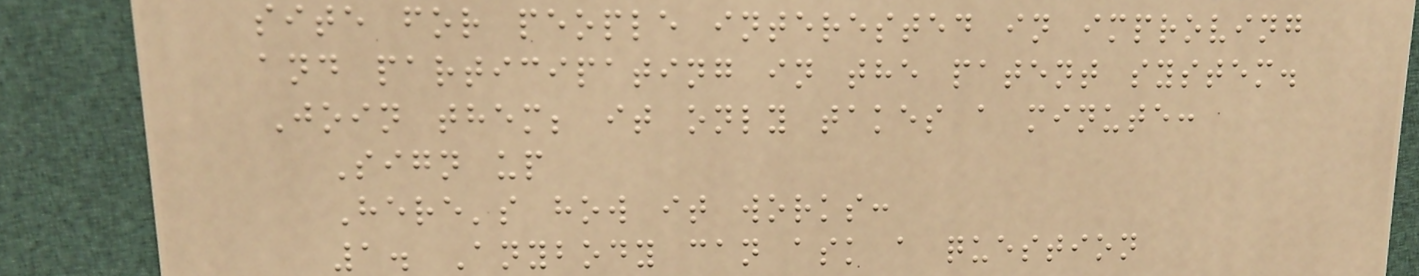site for people interested in improving
and participating in the patent system.
Join them; it only takes a minute:
Sign up
Here's how it works:
1. Anybody can ask a question
